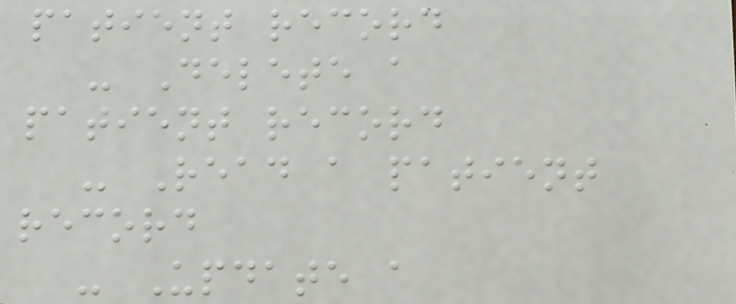patient record
- Delete a
patient record
- Read a patient
record
- Update a
